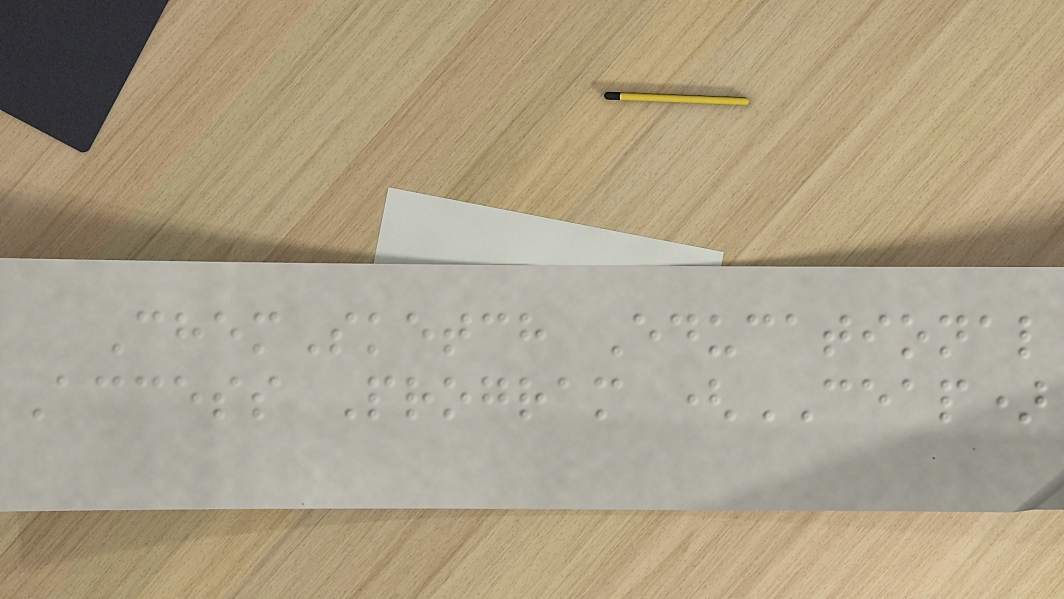ChemSketch Educational
Access Program (CEAP)
